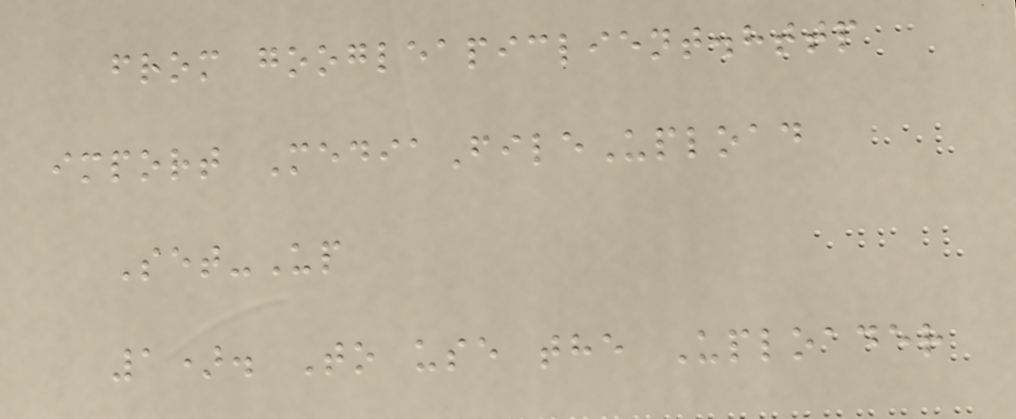from googleapiclient.http
import MediaFileUpload
Set-Up
1). To use the Uploader
